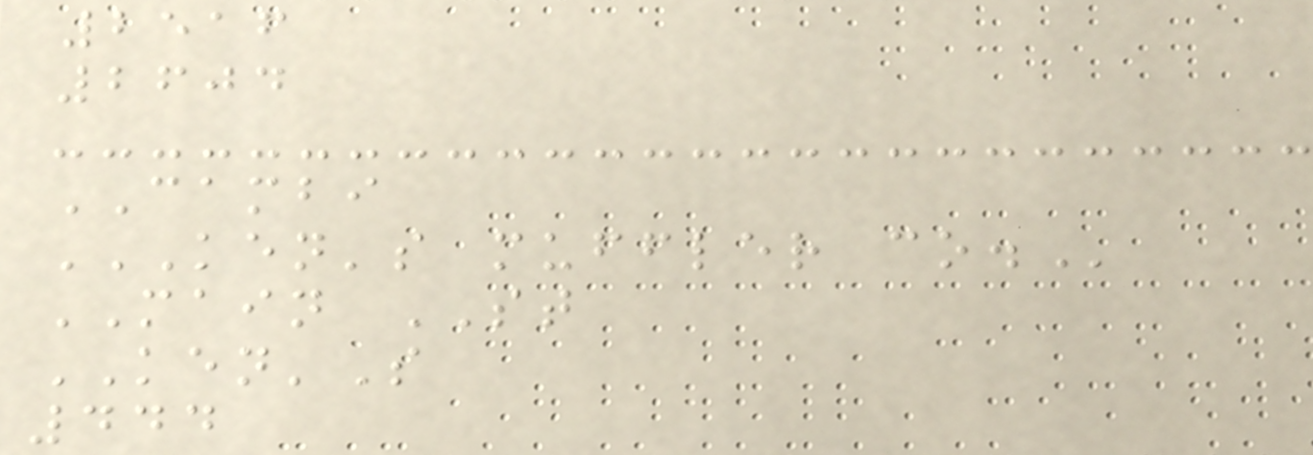2516
2604
CAMBI
KEN'S MUFFLER CO.
MAIN ST
KEN'S
444
